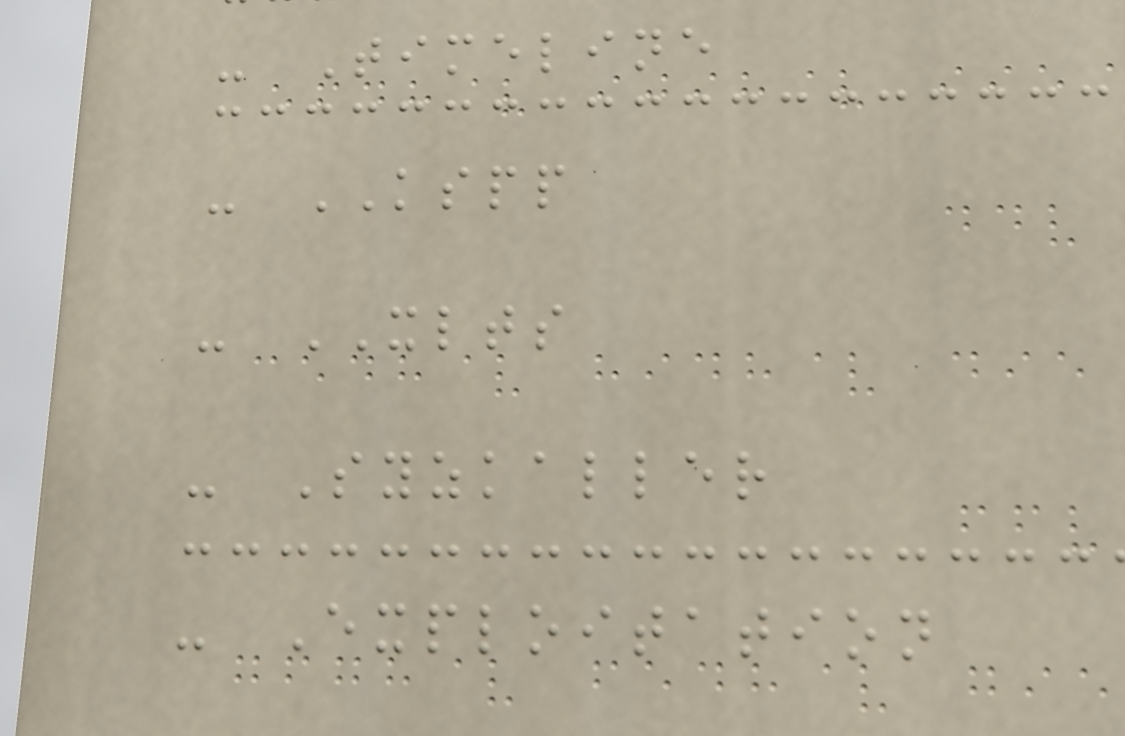- Timeline
- KSPP
- XLTS
- Syzkaller
- Exploitation
